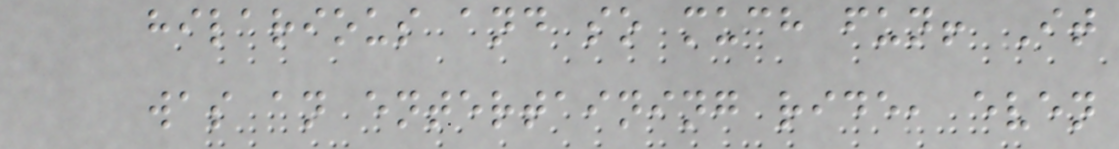hilarious and so much fun! It
was an entertaining ride, even
